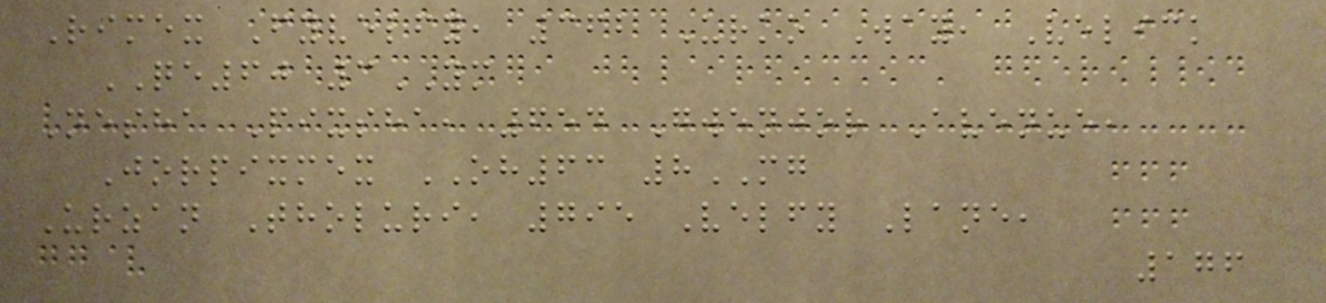Rimex Fyvelfy, 362 Urko Way, Velick
QE60 3YM
Nesha Pixsha, 654 Gwenjor Avenue,
Jorpixmex OH63 8MG
Urzan Tholuri, 795 Velfy Lane,
176
